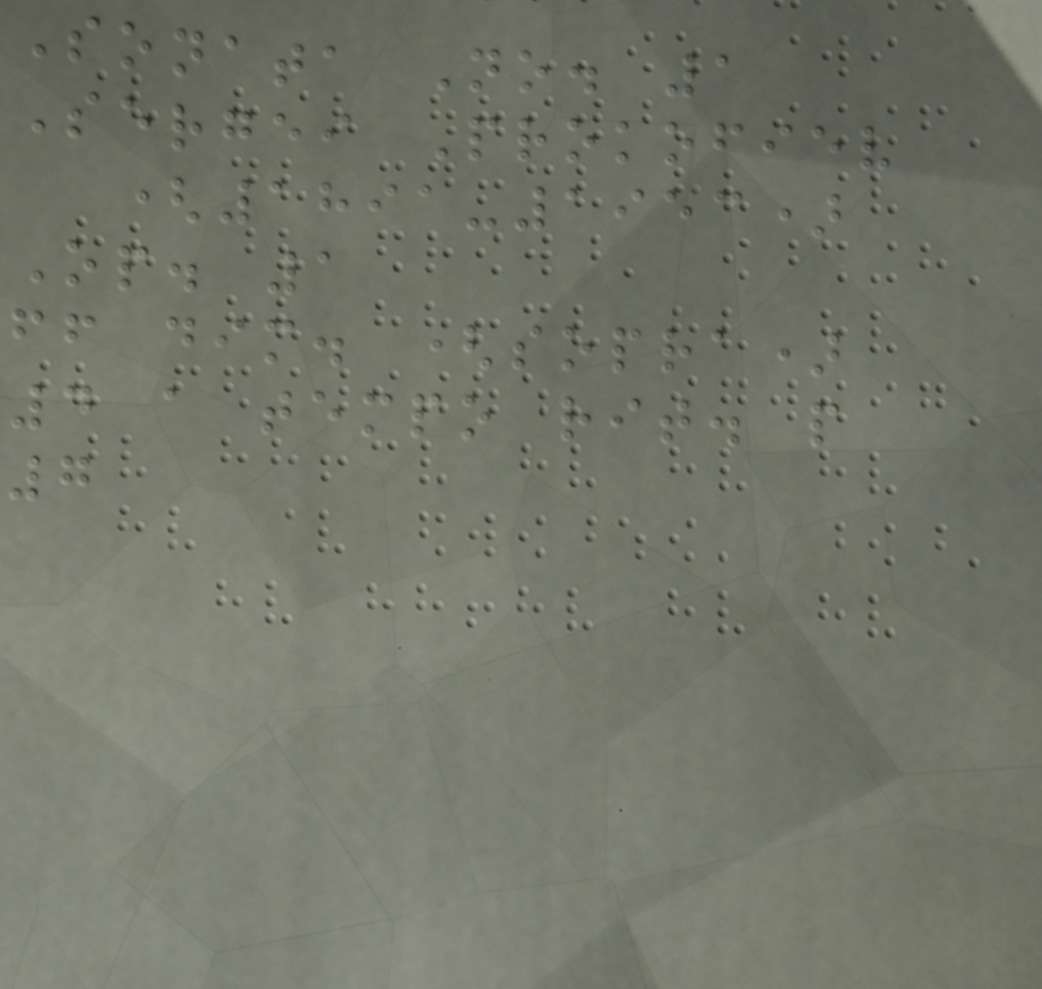Sonata No. 1
Sergei Prokofiev
(1891-1953)
Op. 1
ff dim. (sopra)
4 a tempo rit. p
7
